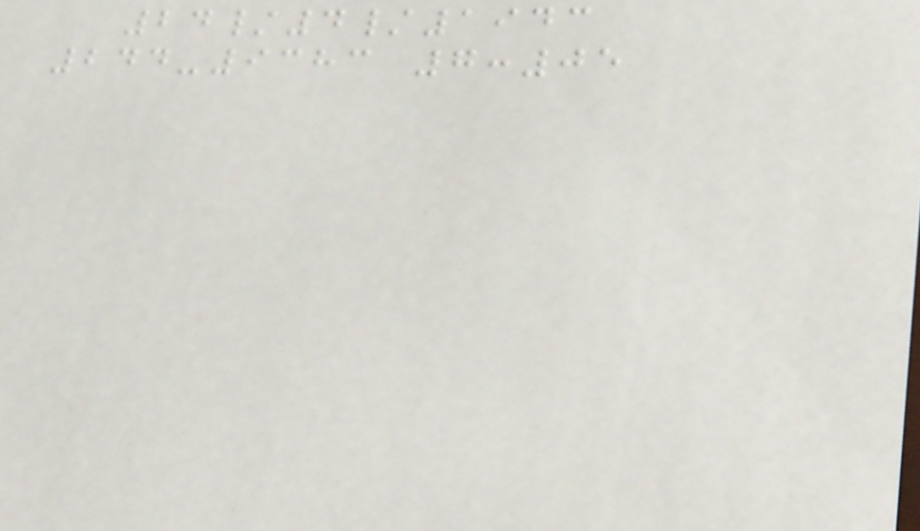24/4/1943
244-9383 7:05
